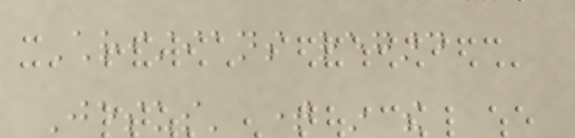Christians regard
Jesus' time in the
